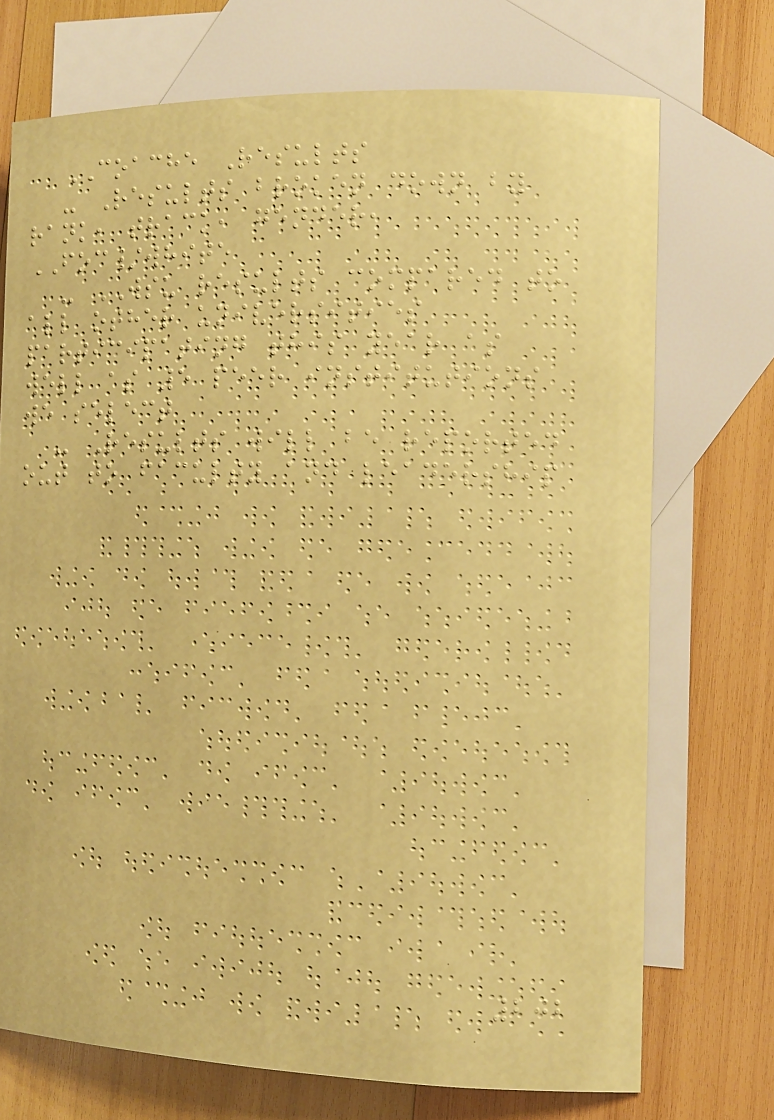COACHE Results
- Results broken down by
rank, track, gender,
FOC/white
- WSU results compared to
all other universities
participating this year as
well as 5 peer institutions
we select
- Results will be reported
out to faculty and leadership
202
